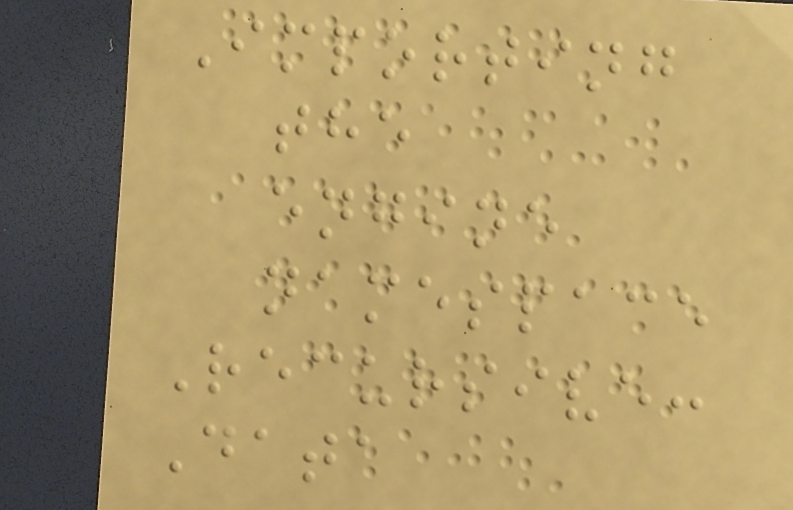Importing
the
engine
namespace
Recursive:
Data
